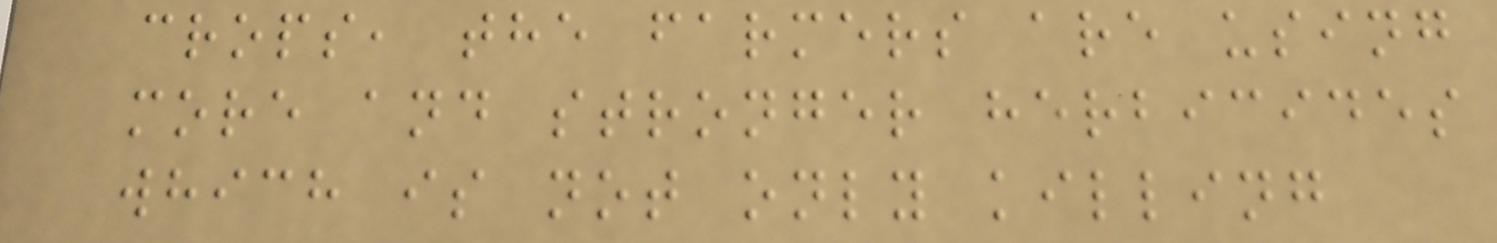crops, the farmers are using
more and stronger herbicides
which is not only killing
